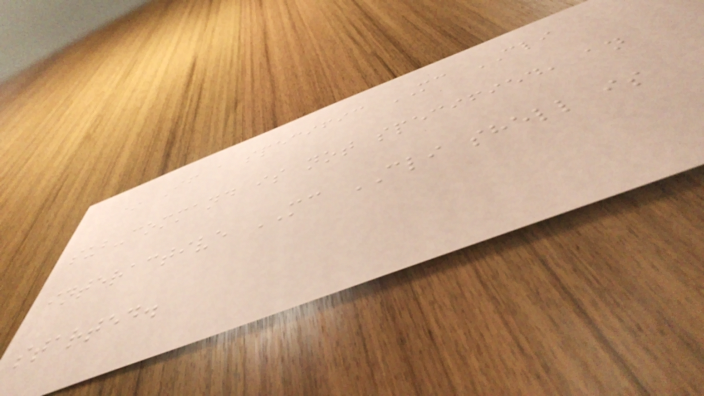* If a specific MC CLI
sub-command is not specified, an
interactive MC CLI shell is
started.
